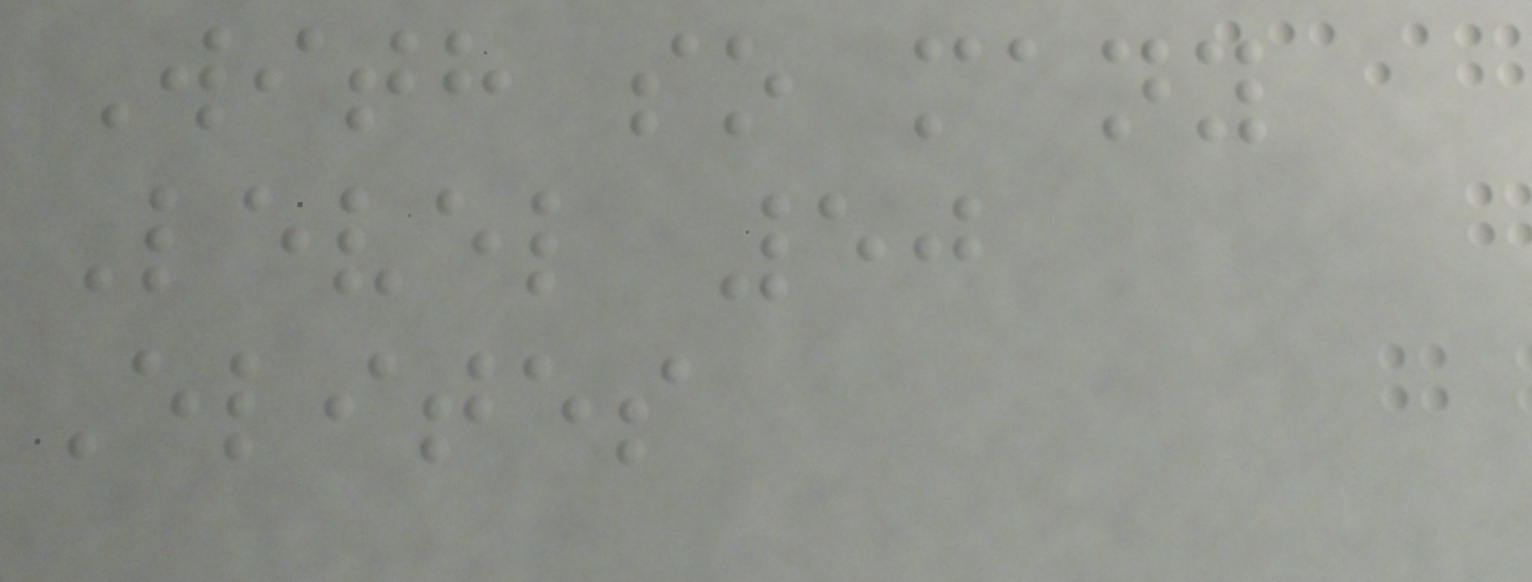With so many
Level 50
Elites
